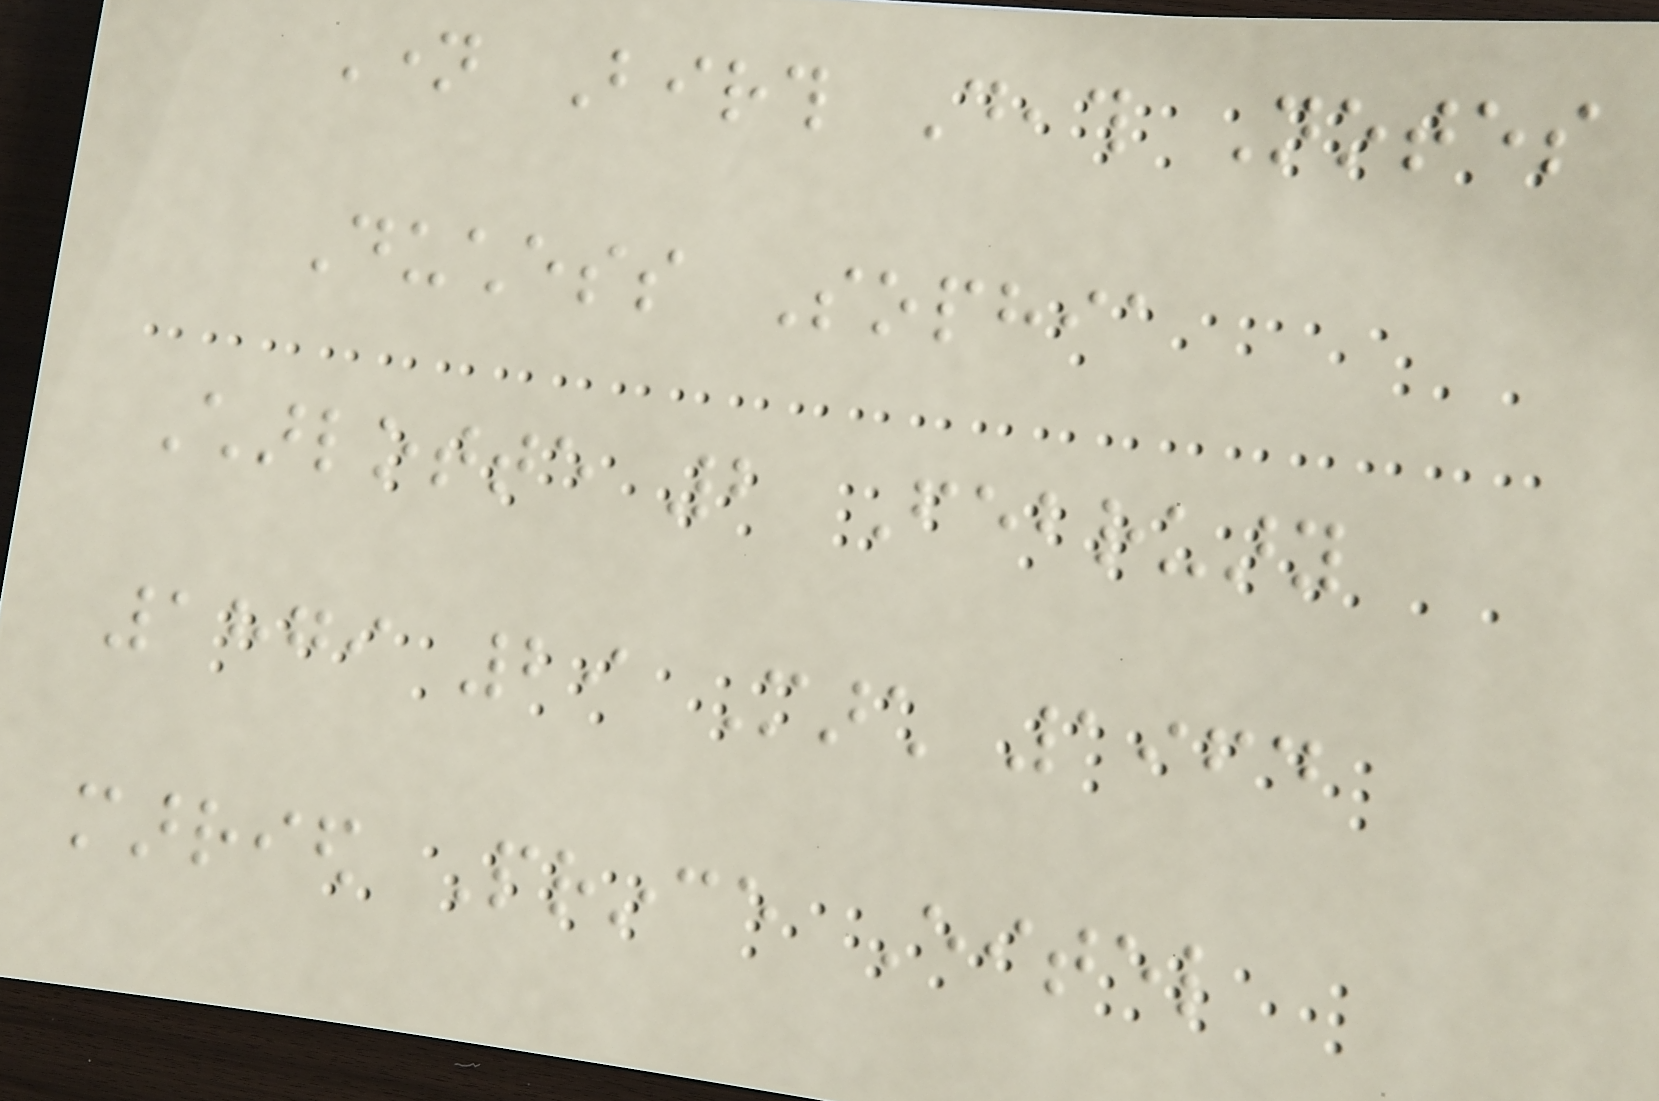Name Birth Death Notes
Duchess Sophia
Charlotte 2 February
1879 29 March 1964
married Prince Eitel
